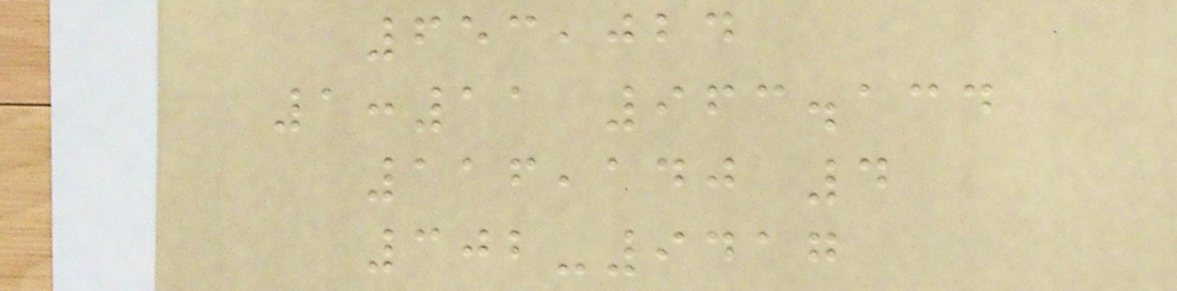653,024
1:11 963.134
116,140 4
302-9417
